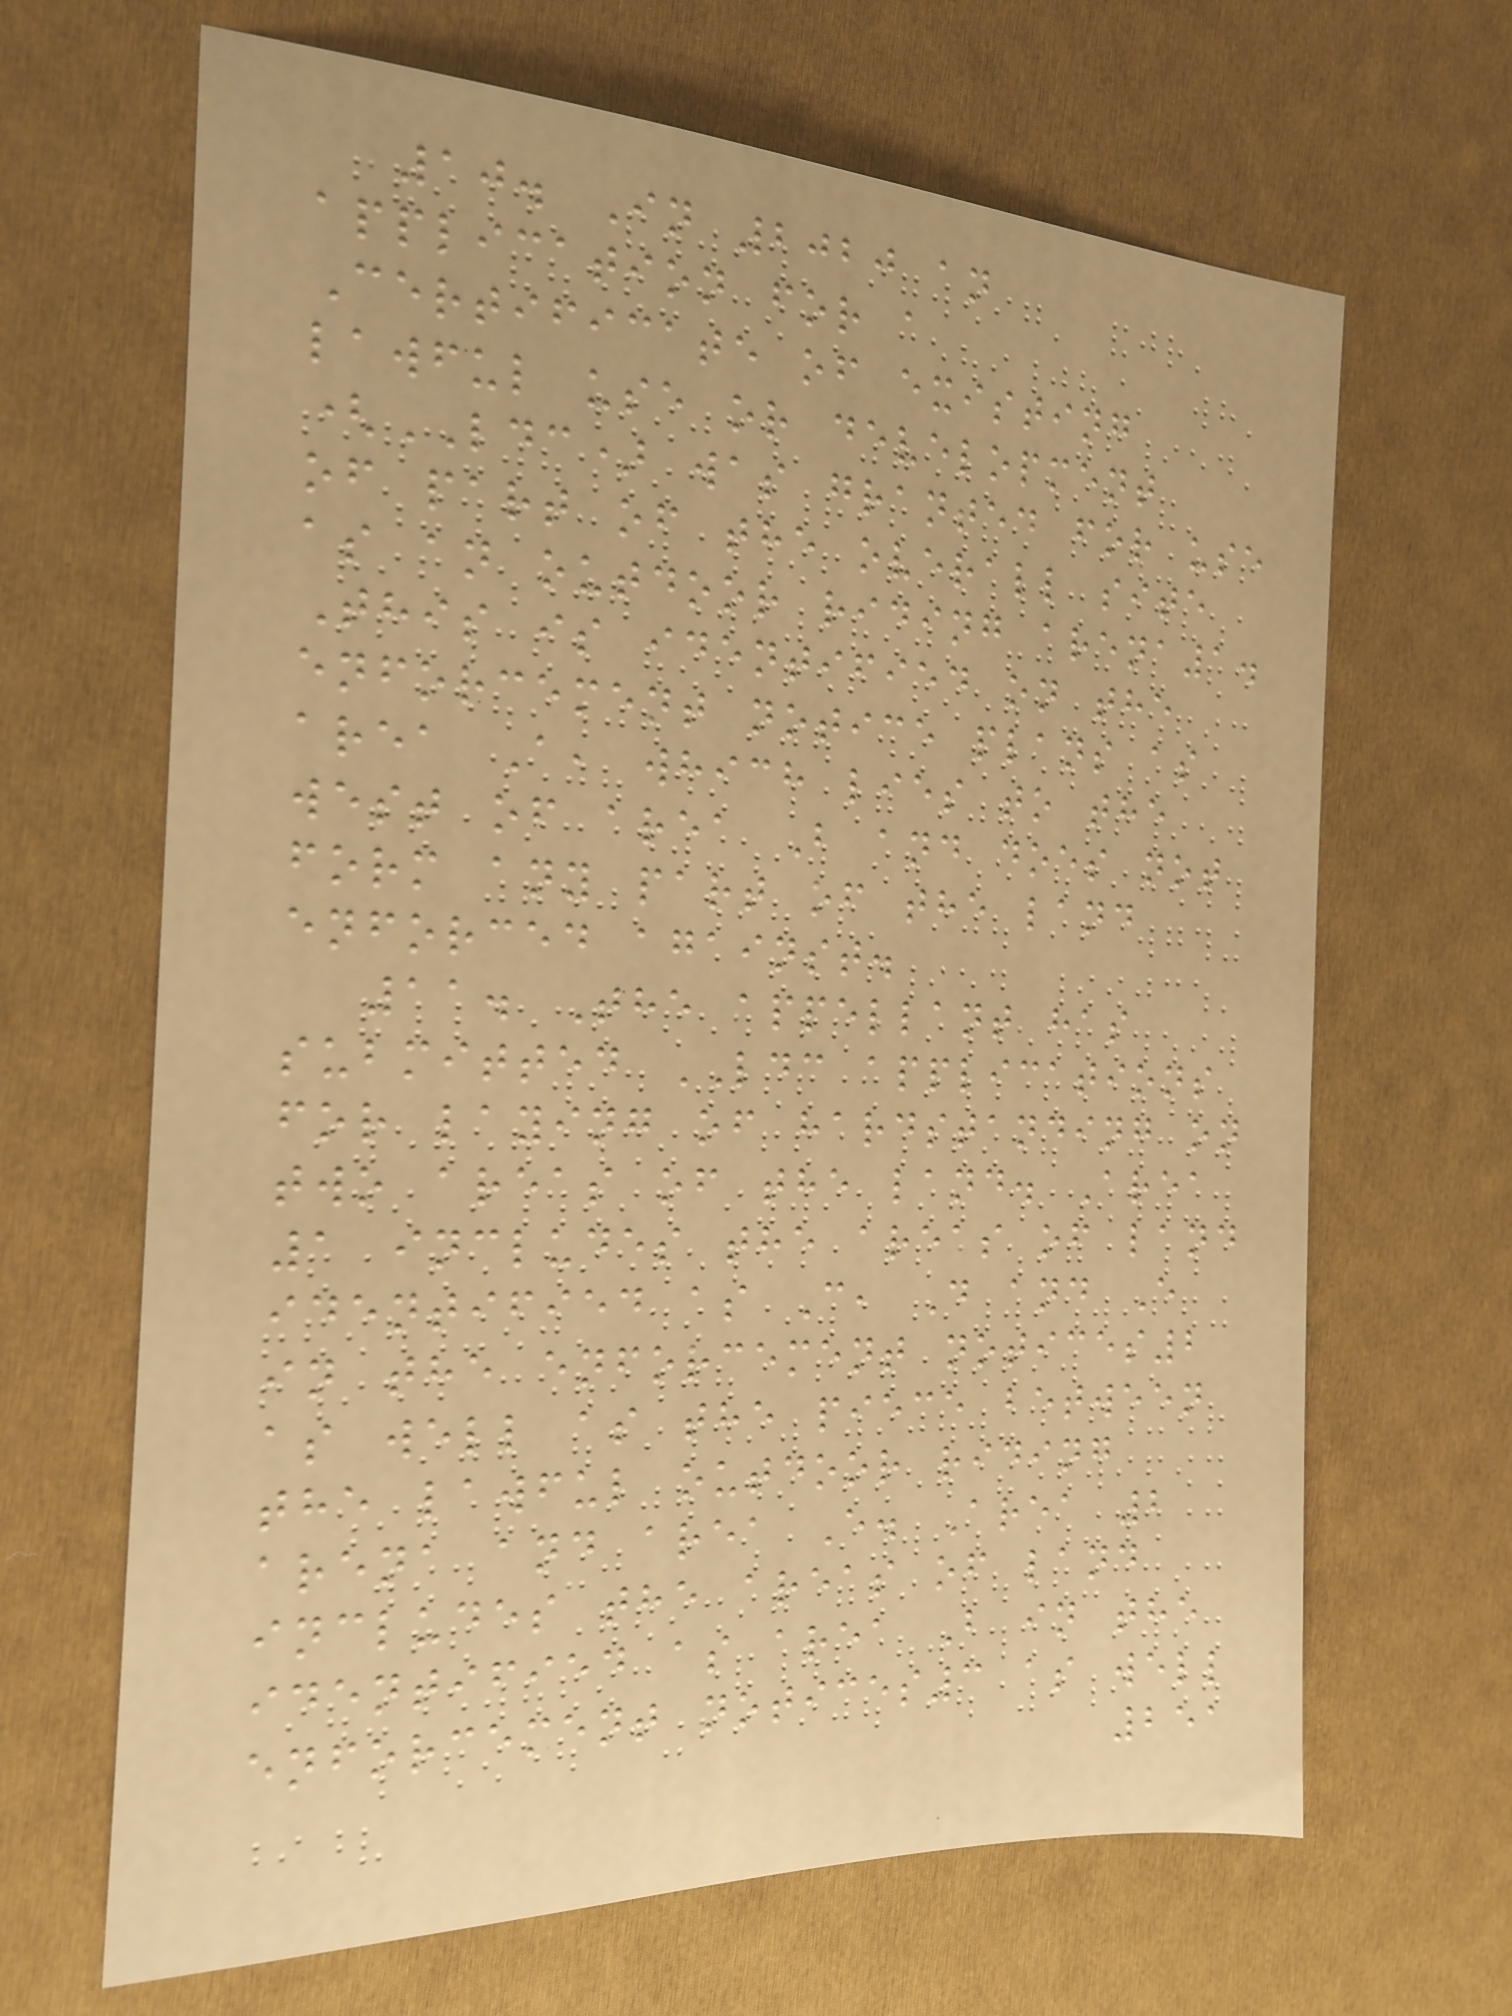10. In 2020 an
application for a
Certificate of existing
lawful use or development
(LDC) was granted for use
of part of the overall site
as an outdoor riding arena1.
This is identified on the
enforcement notice plans as
area A, which lies to the
west of area B and does not
form any part of the land
enforced against.
11. The appellant has
submitted LDC applications
for laying of hardstanding on
two areas of the land. Area
1 includes the areas of land
identified as C, D and E
in the enforcement notices2
as well as the piece between
the lawful outdoor riding
arena and area E. Area 2
includes the areas of land
identified as area B in the
enforcement notices3 as well
251
